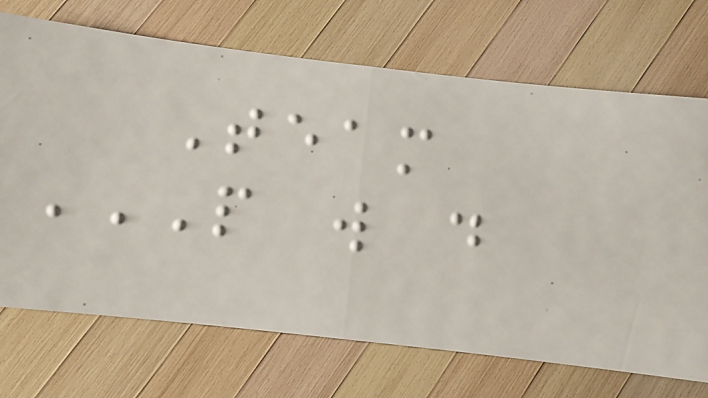Team
P W D
